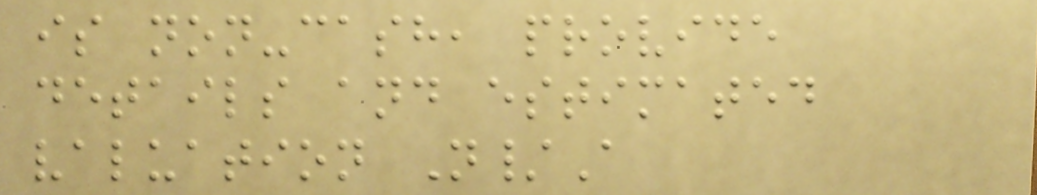is non-cash, provide
details and estimated
valuation N/A
